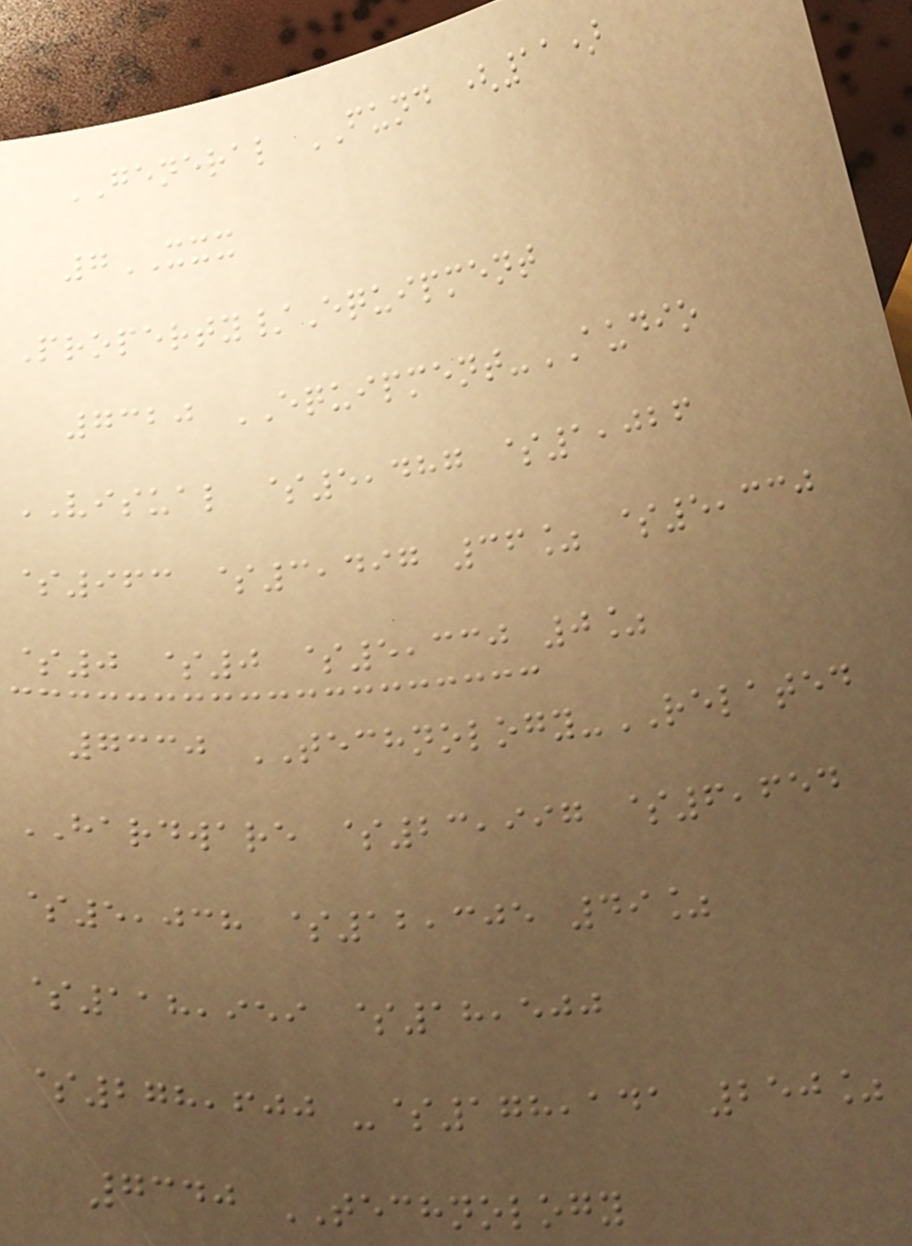GENERAL FUND (11)
7XXX
Property/Equipment
7320 EQUIPMENT-AUDIO
VISUAL $5,487 $1,026
$963 $3,497 36% $5,330
$0 $0 $5,330 0%
7330 TECHNOLOGY-RELATED
HARDWARE $23,997 $6,654
$5,038 $12,305 49%
$118,959 $18,500
$278,600 -$178,141 250%
7340 TECHNOLOGY
